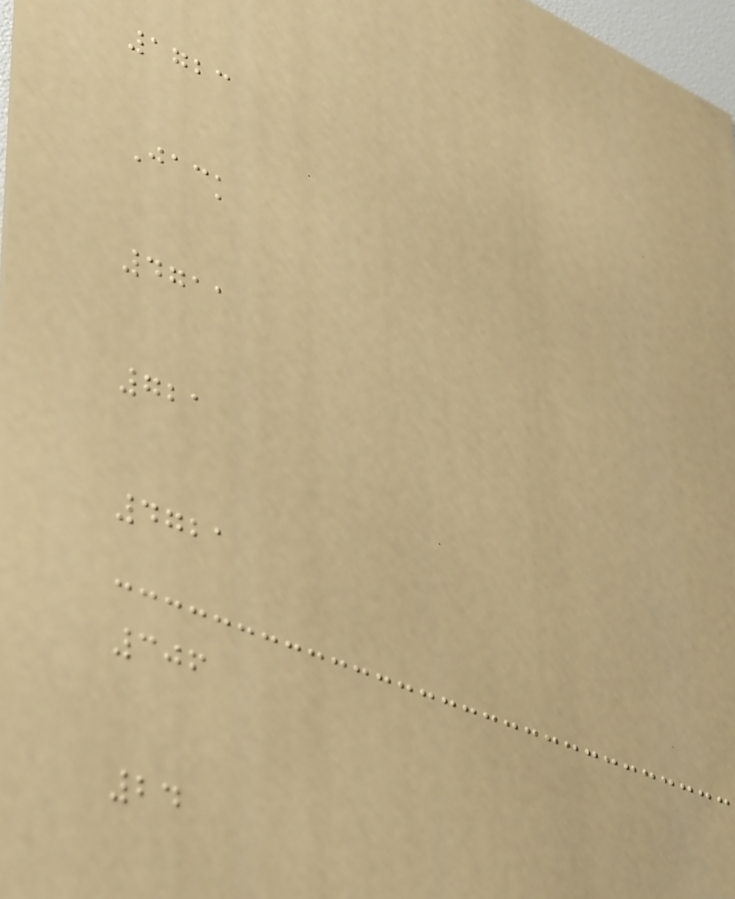1723
Jack
4711
721
4721
306
24
